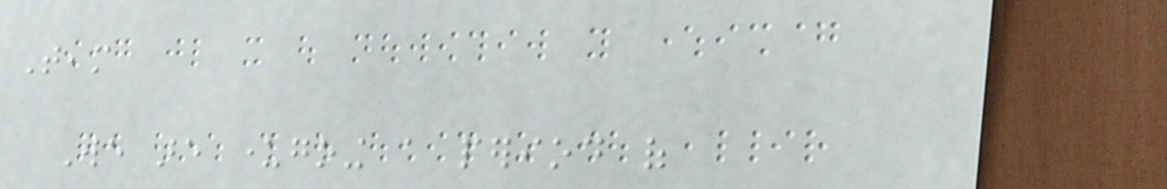Team
We are undergoing a period of
